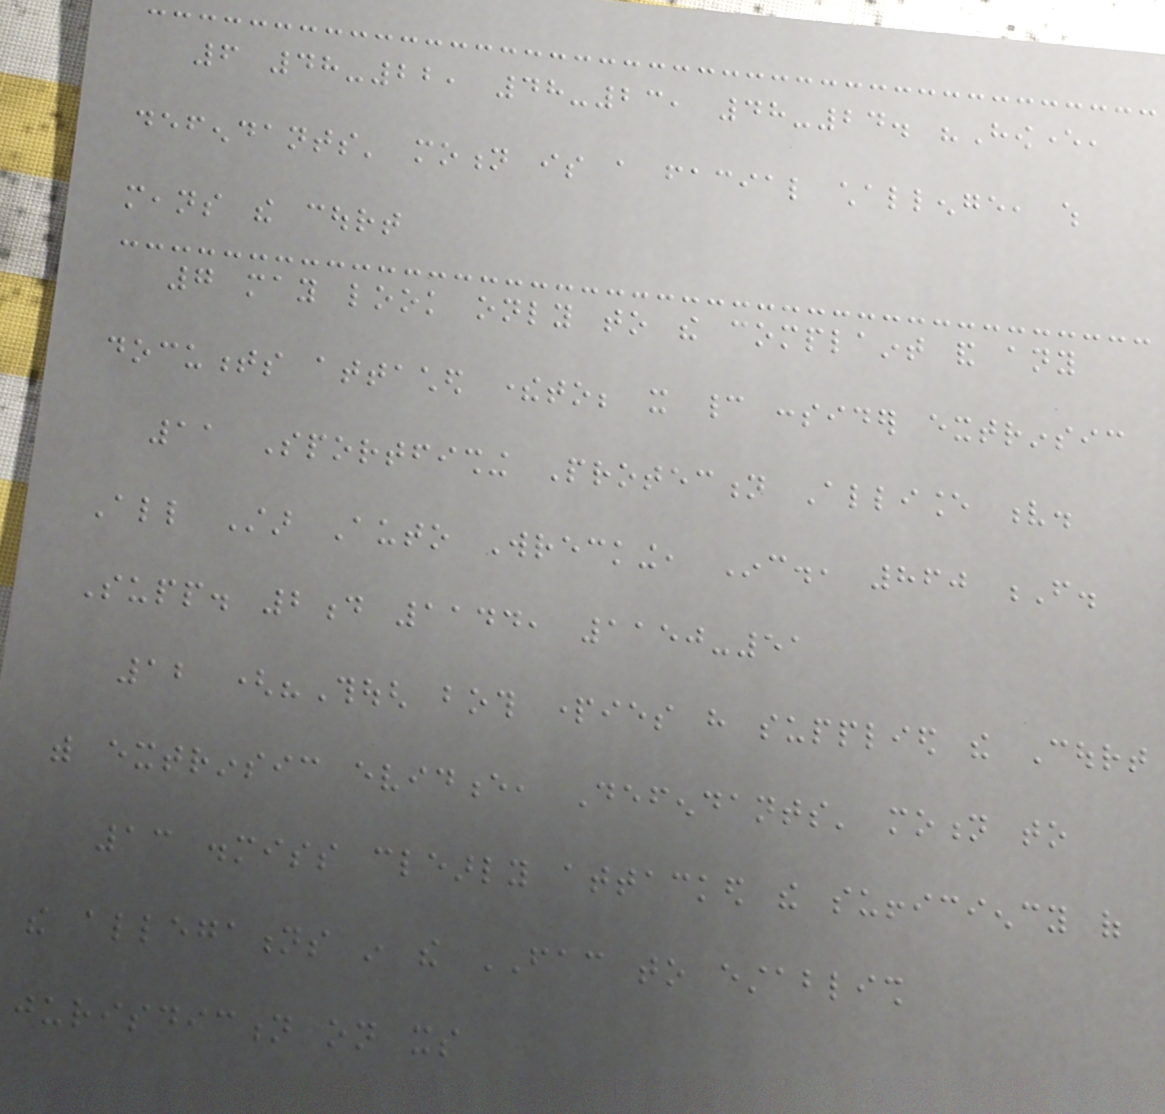6 48-22, 48-23, 48-24. "However,
defendants' motion is a facial challenge, which
means the court
7 may look only to the complaint and any
documents attached thereto; it cannot consider extrinsic
11 Sportfishing Protection Alliance v.
All Star Auto Wrecking, Inc., 860 F.
Supp. 2d 1144, 1150-51
12 ("Though both parties have supplied the Court
with extrinsic evidence, Defendants' motion to
13 dismiss clearly attacked the sufficiency of
the allegations in the FAC to establish
jurisdiction on its
